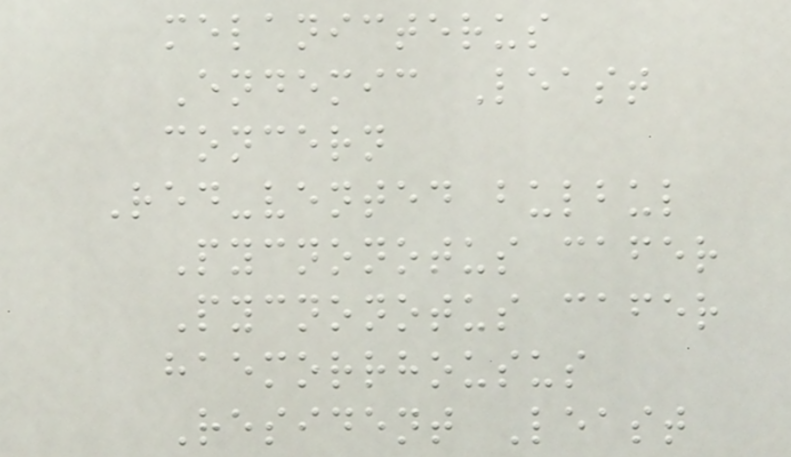melanicterus
Endemic Least
concern
Red-vented bulbul
Pycnonotus cafer
Pycnonotus cafer
haemorrhousus
Resident Least
